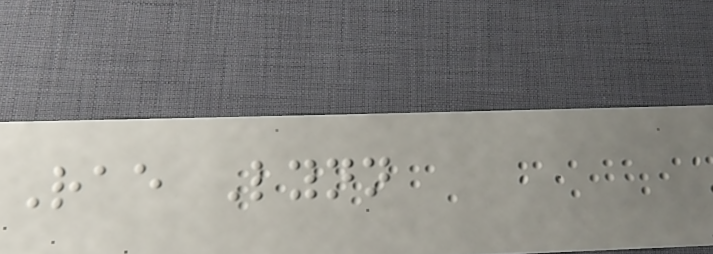Rae Lynn
